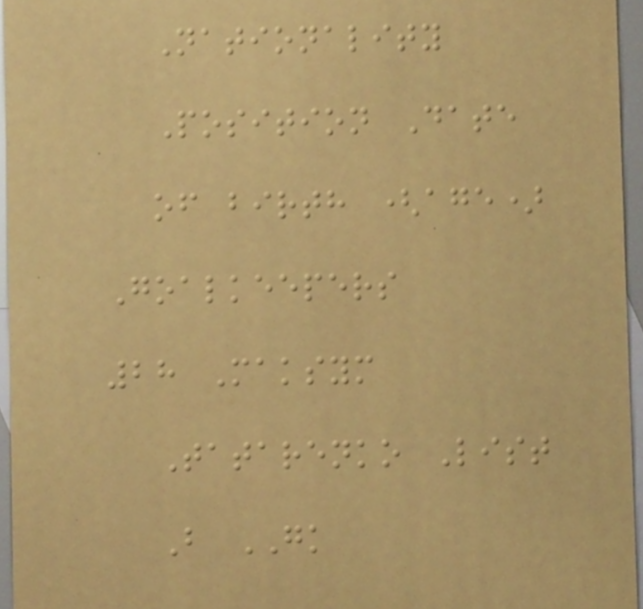Nationality
Position Date
of birth (age)
Goalkeepers
28 Maksym
Tatarenko List
B GK
